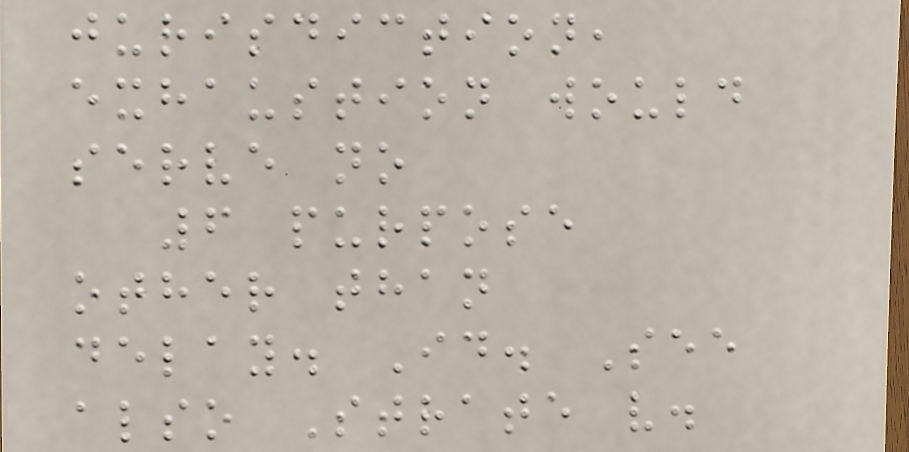jurisdiction,
exhaustion would
serve no
6 purpose
other than
delay. Id. See
also Strate v.
